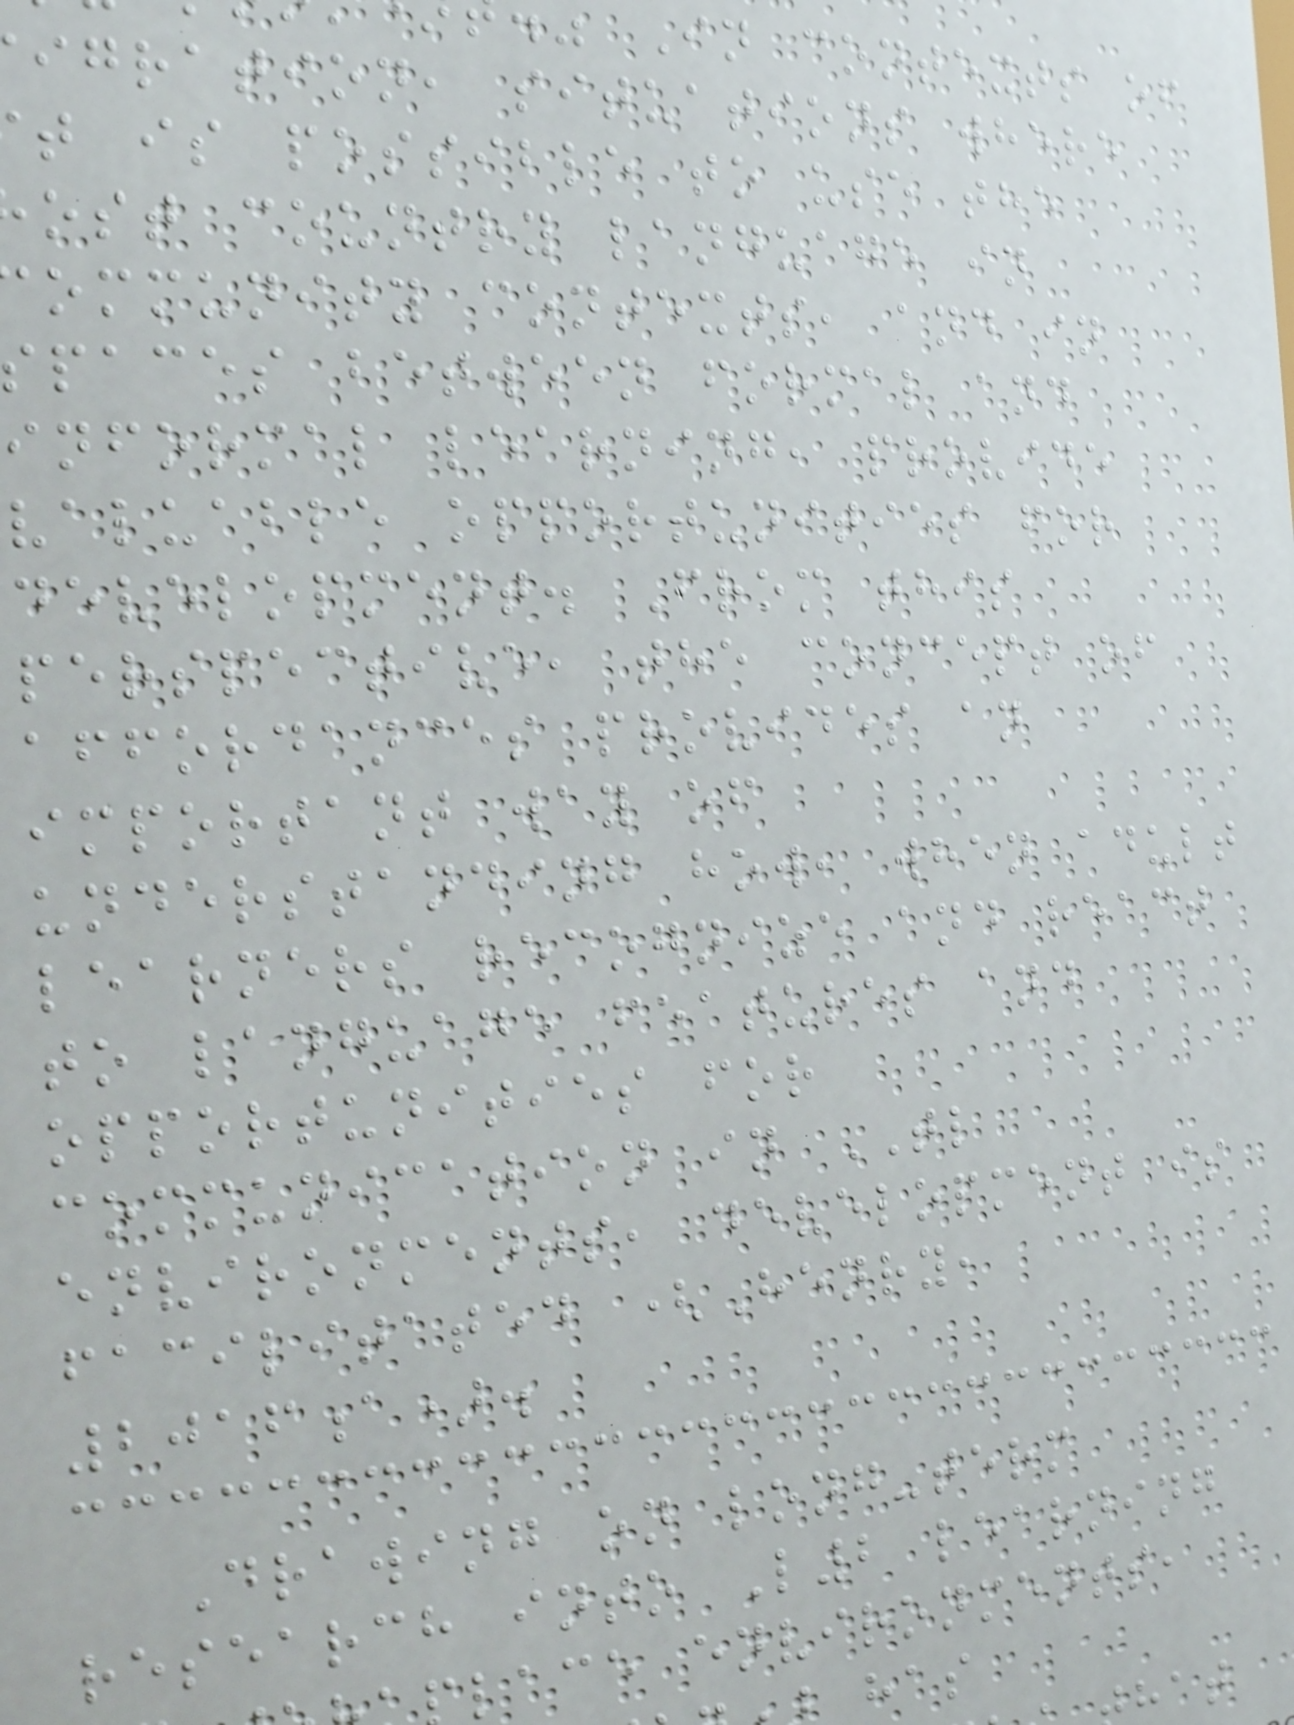In contexts of
igration, situations where
t is possible to use the
ost country language in
ommunity contexts, and in
paces between formal and
informal learning, provide
valuable opportunities for
development. From this
perspective, the concept of
affordances provides an
important way of
understanding how, when adult
learners recognize and react
to language features and
opportunities for
communication in TL
environments, development is
facilitated (Henry,
2016a).
Drawing on long-term
research into L2 learning
lace environments,
